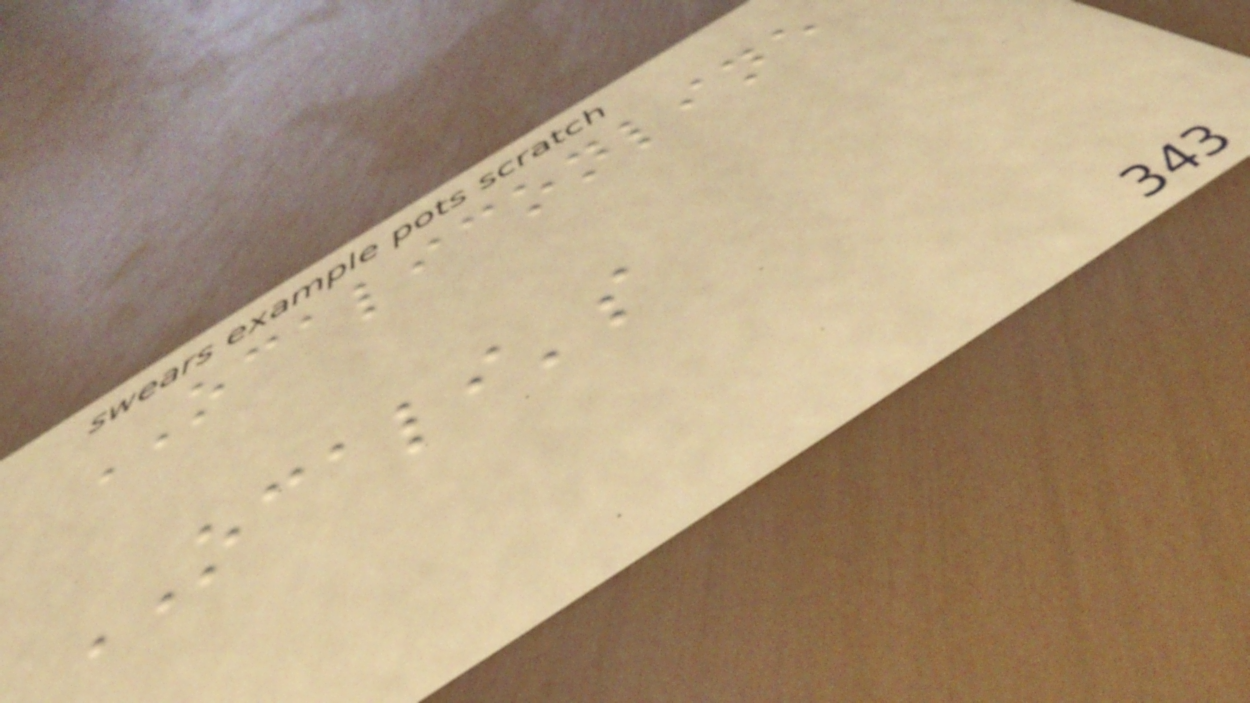OCALICONLINE
OCALI's
